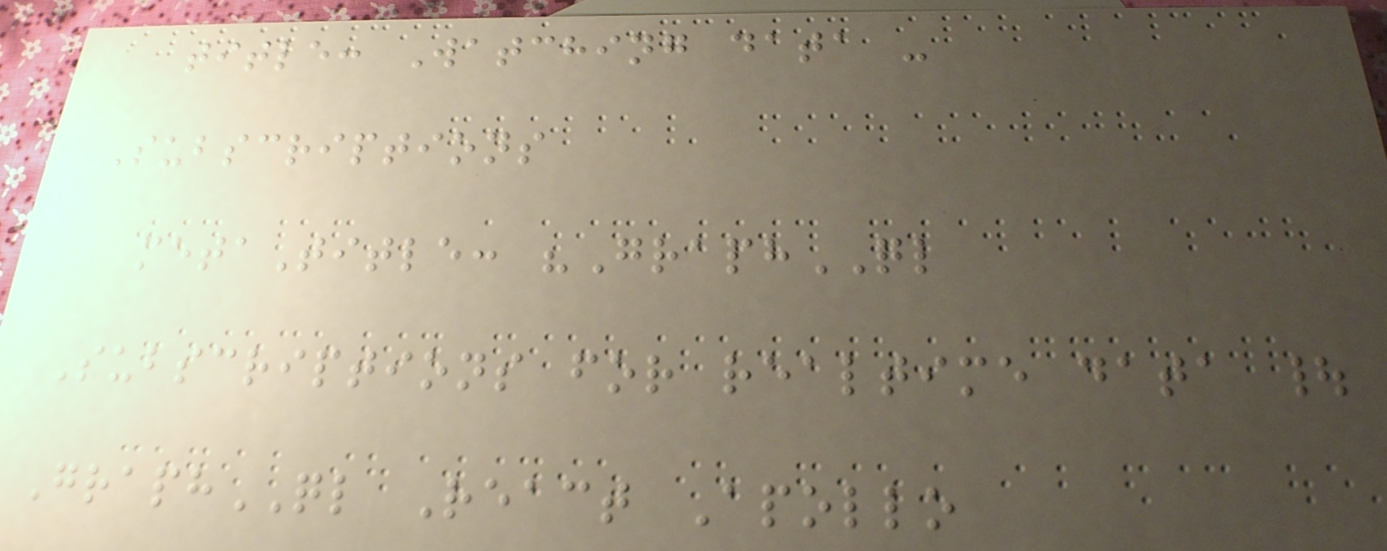title: Watching data -
Subscriptions
metaTitle: "GraphQL
Subscriptions for realtime data |
GraphQL React Apollo
